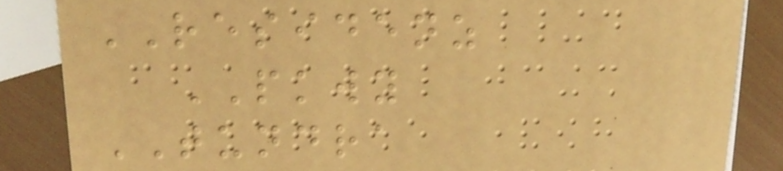RESIDENZ
PKWY
TUNDRA
